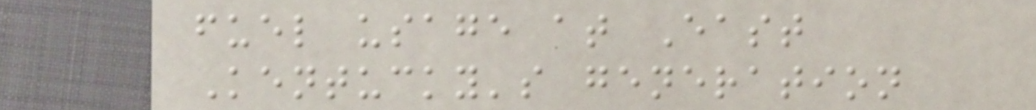fuel usage at East
Kentucky's generation
